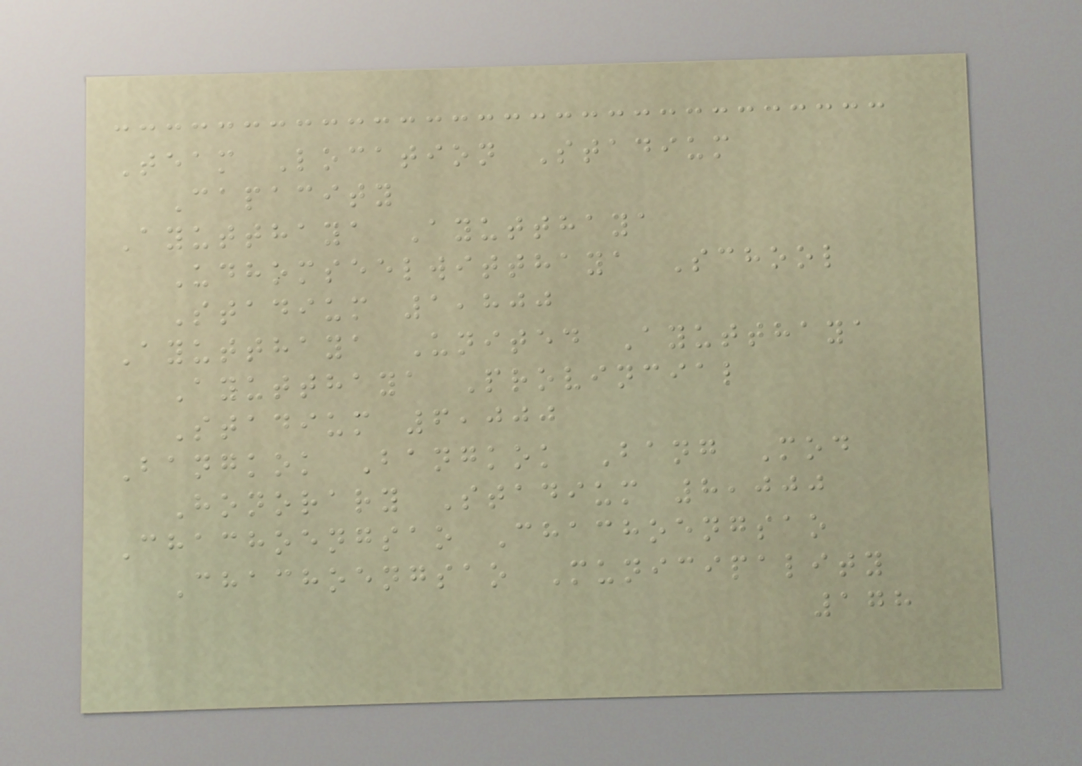Team Location Stadium
Capacity
Ayutthaya Ayutthaya
Udhomseelwitthaya School
Stadium 1,800
Ayutthaya United Ayutthaya
Ayutthaya Provincial
Stadium 6,000
Bangkok Bangkok Bang Mod
Honorary Stadium 8,000
Chachoengsao Chachoengsao
Chachoengsao Municipality
178
